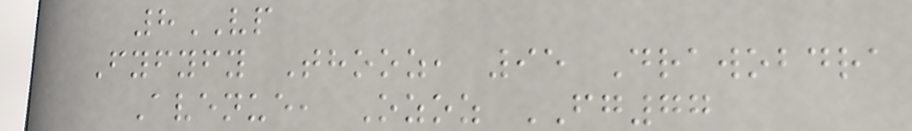8VP
Fyfyfy Thooz, 95 Drawobdra
Avenue, Ozoz FG77
